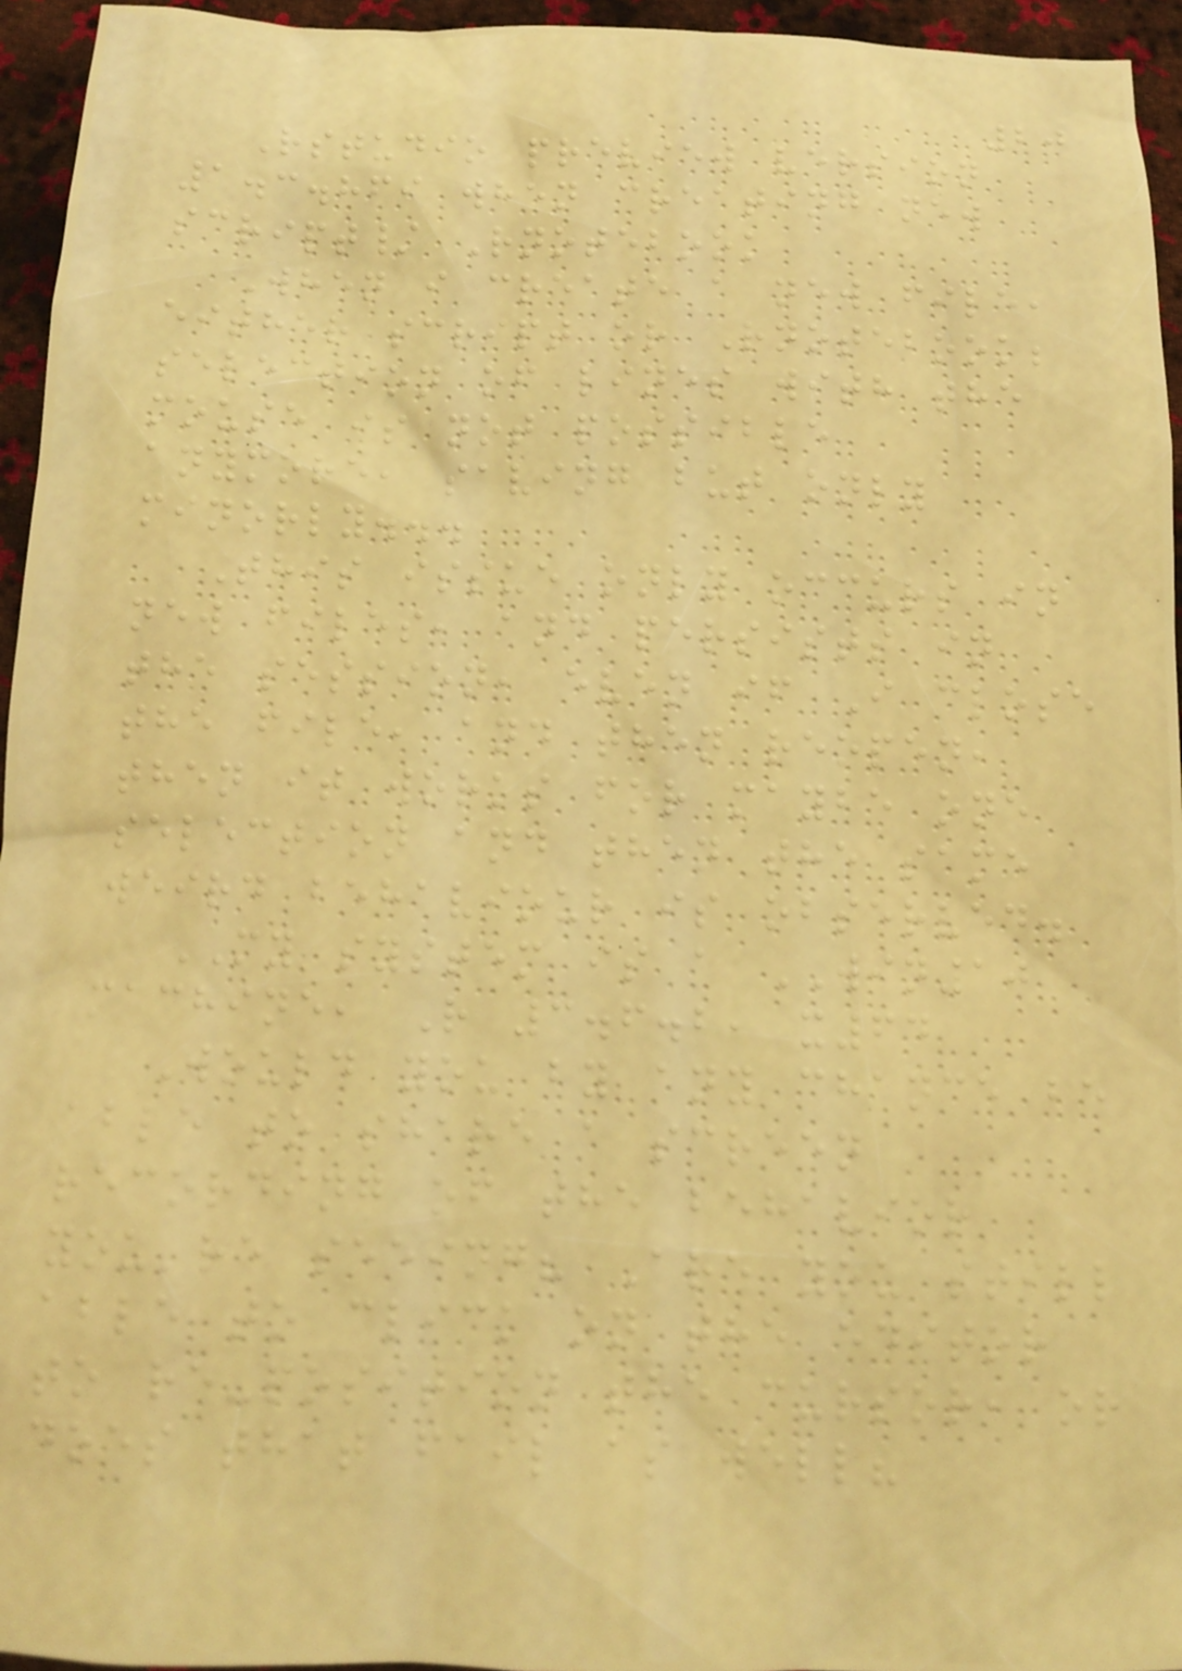20
Rstudio preview version
1.3.869 when creating new
script/ Rnotebook
When i create a new file,
either script or Rnotebook;
selection of lines with the
mouse is not possible
anymore, saving but only
minorly...
This issue only occurs in
new files, and persists in
the session, even if I close
the file, and then reopen,
then it works for maybe one
selection and then the same
weird behaviour is observed.
MY system is a WIN10
machine, R 3.6.2, x64
Would you by any chance be
able to share a screen
recording of the behavior
you're seeing? Are you still
able to click on the editor
to re-position the cursor, or
does that fail as well?
